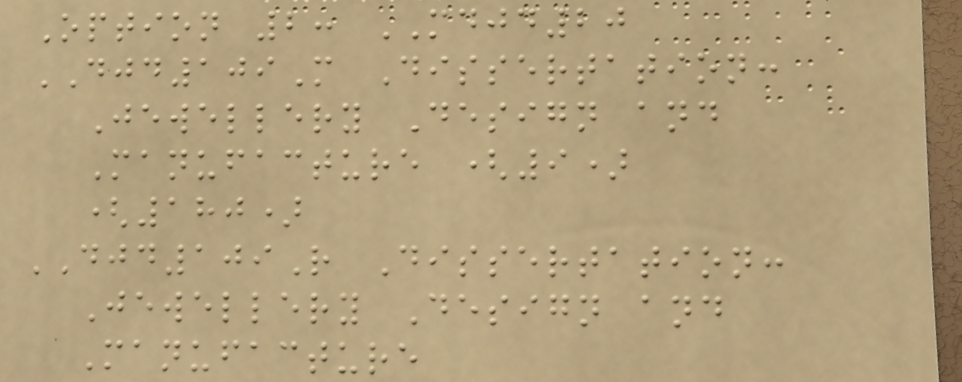Option 2: MDJD20
DJD109M Dissertation:
Jewellery Design and
Manufacture (9)
(180)
DJD109R Dissertation:
Jewellery Design and
Manufacture
